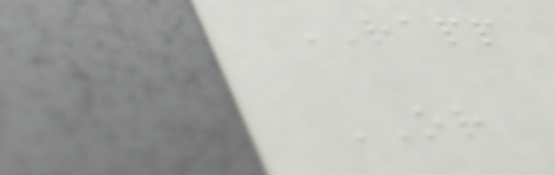RAPP
OR
